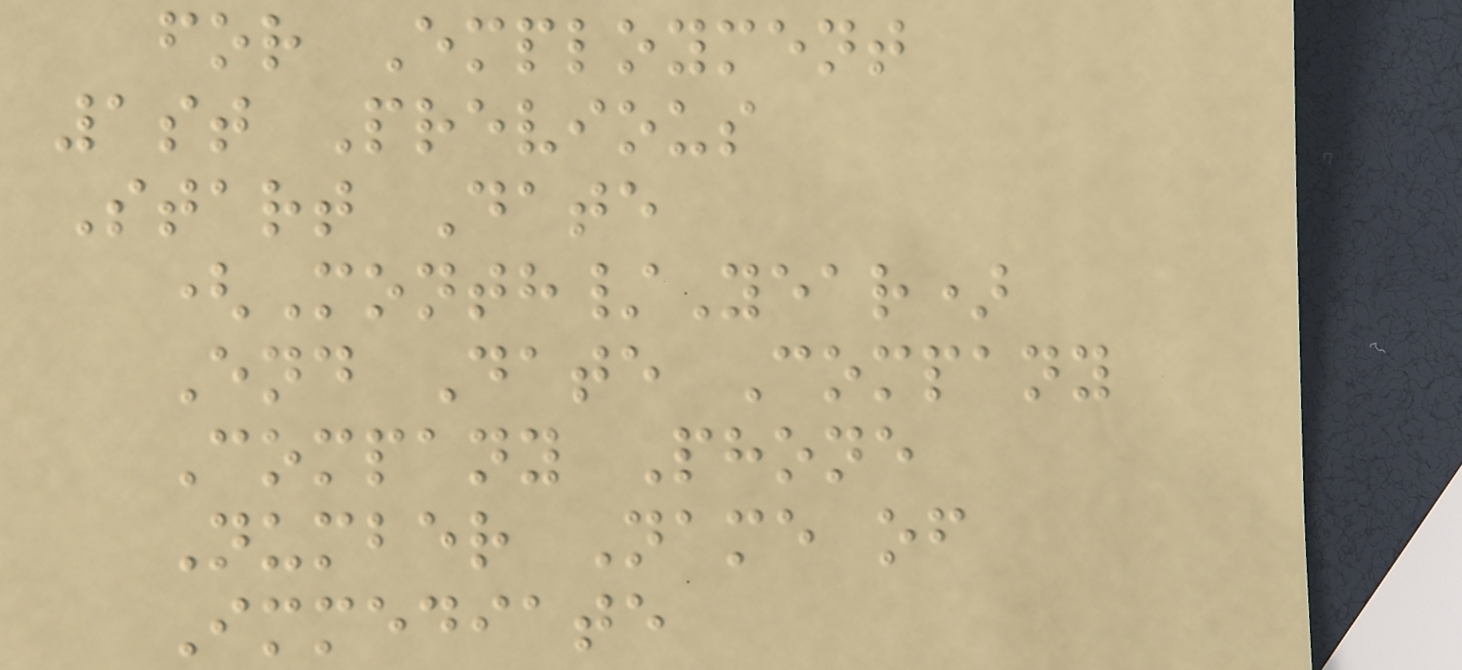for Employment
1st Previous
Start Date
(Month/Year)
End Date Company
Company Phone
Number Name of
Immediate
